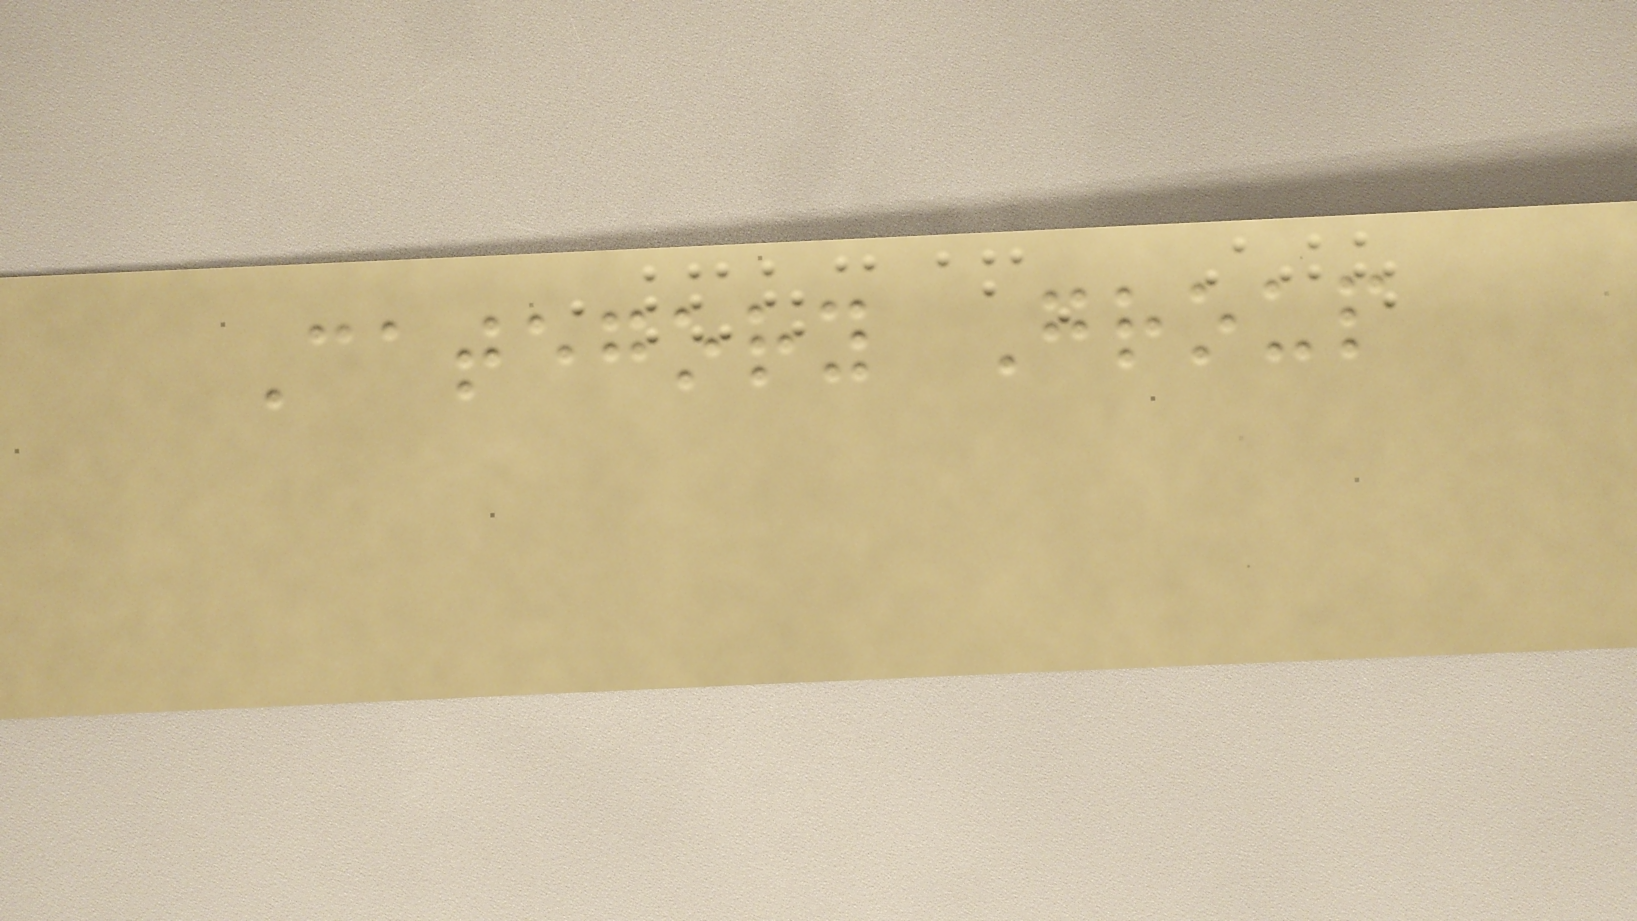Category Group
